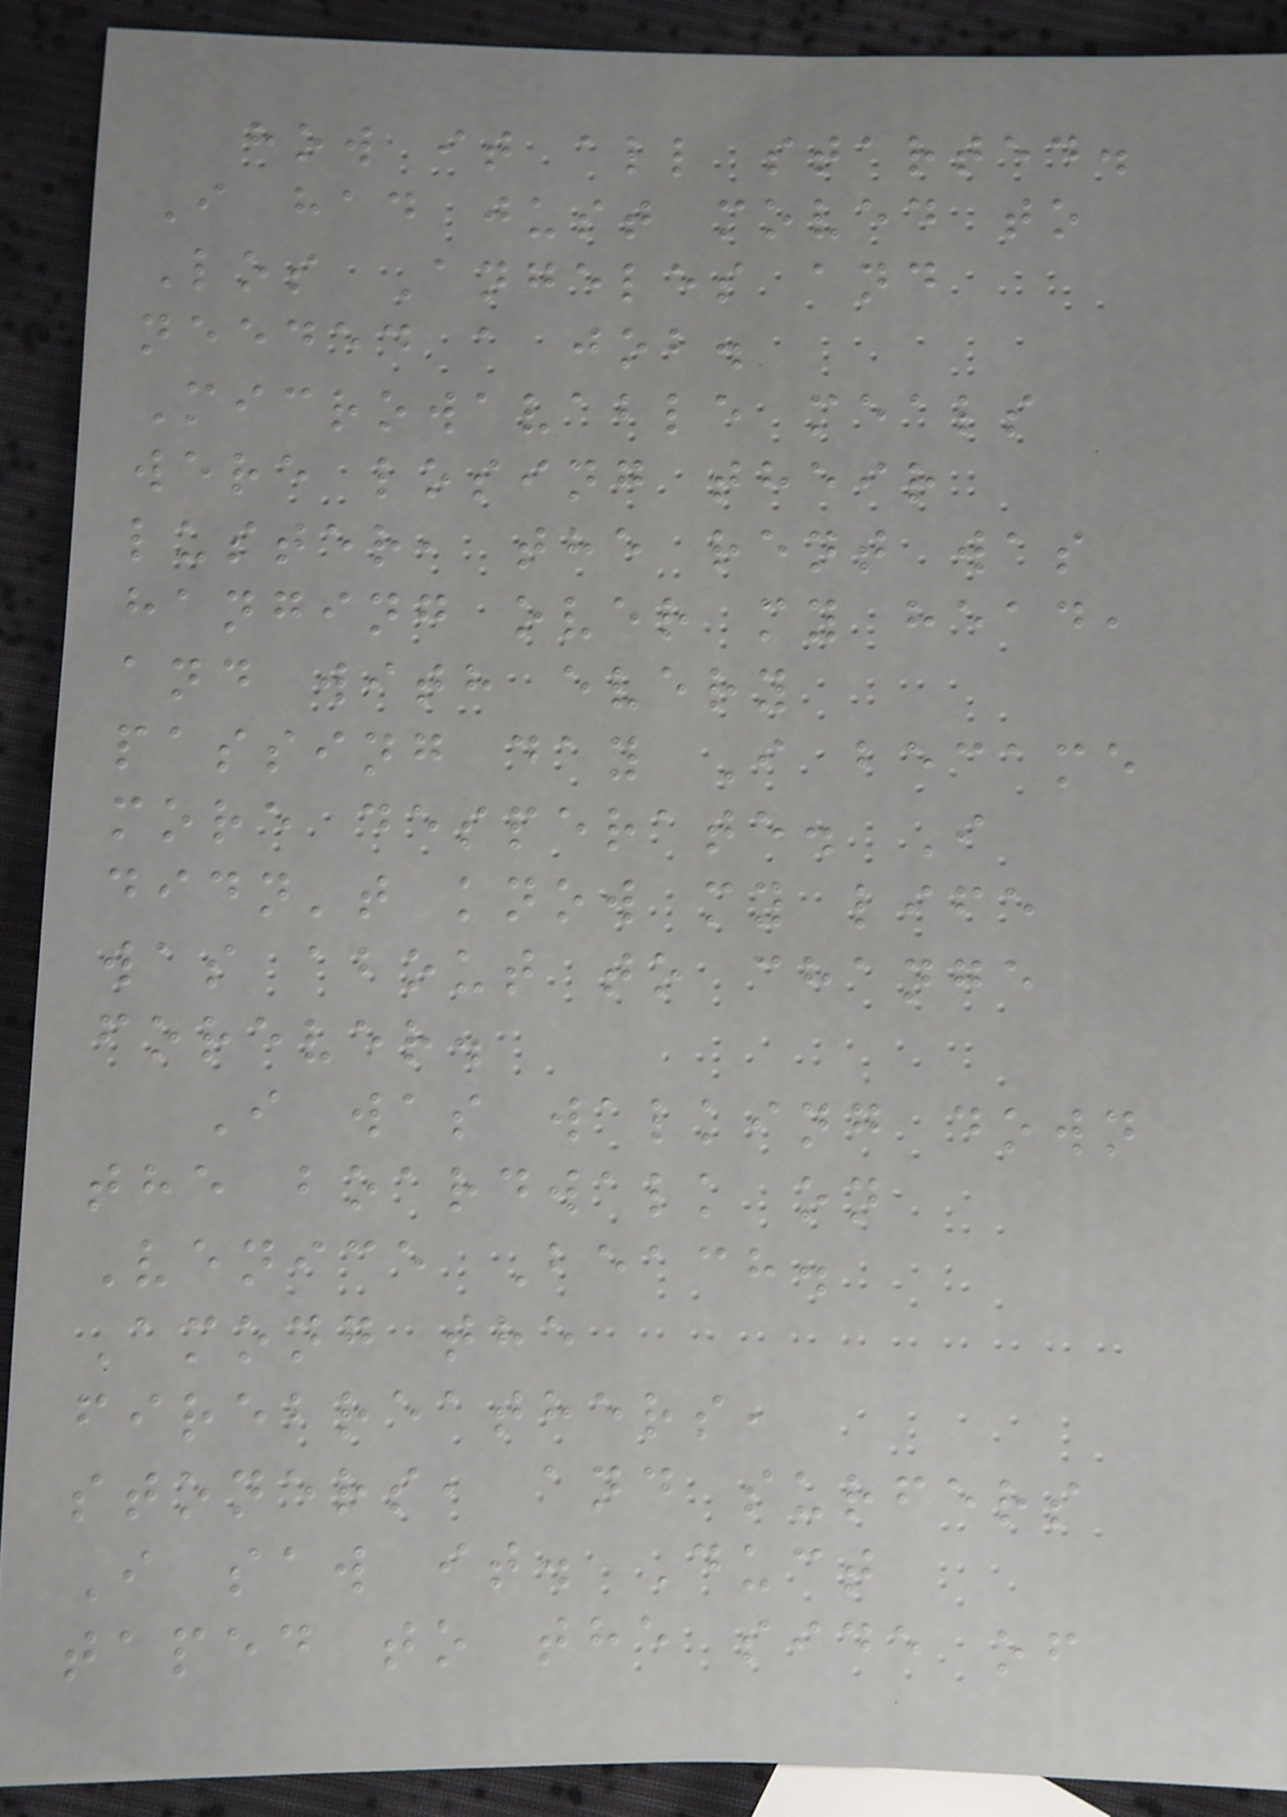how it all started.
I had just moved to
Los Angeles and
needed a job.
Microwavable meals
were losing their
luster, the rent was
hanging over my head,
and with every
passing day I became
more desperate. I
didn't know my life
was about to change
forever.
I was walking down
the boardwalk on
Venice Beach.
Among the
firebreathers,
stoners, and surfers
I saw it. Duct
taped to the side of
